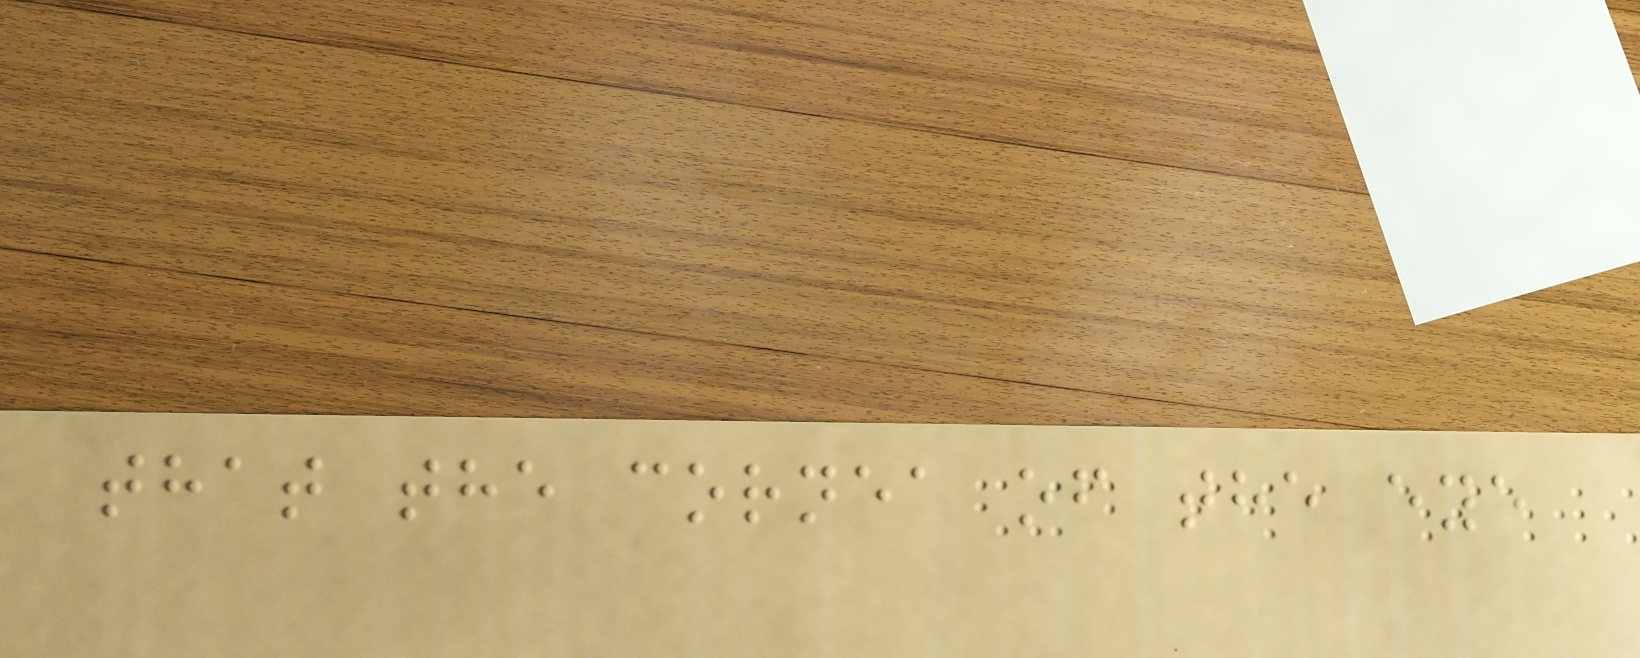that the cornea of the eye
